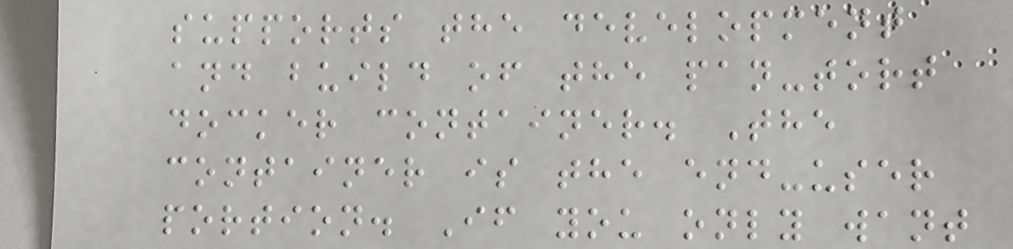supports the development
and build of the pan-tort
docker container. The
container is the end-user
portion. If you only want
